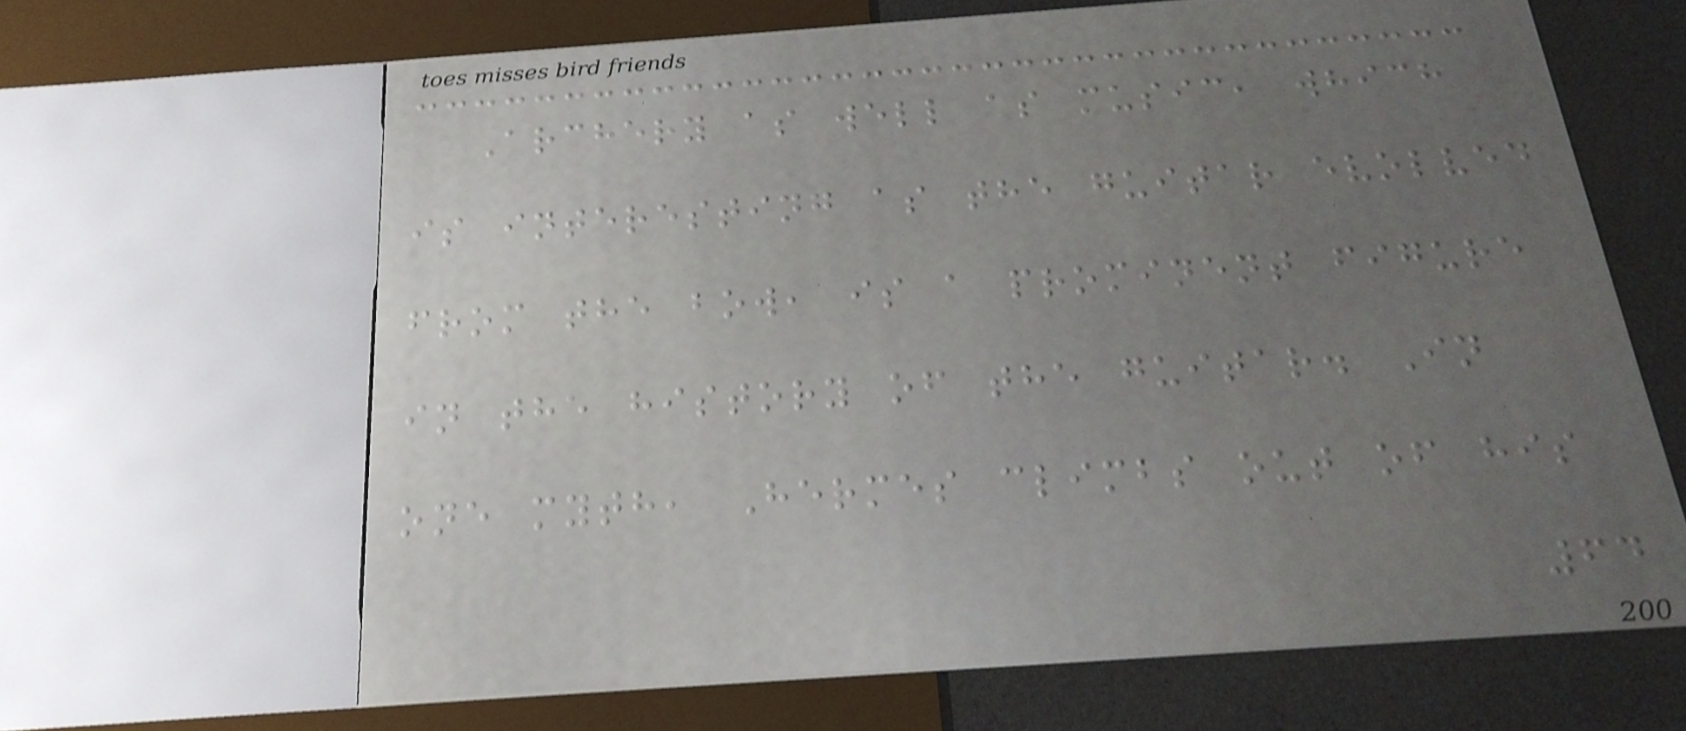Archery as well as music, which
is interesting as the guitar evolved
from the bow, is a prominent figure
in the history of the guitar. In
one myth, Hermes climbs out of his
64
